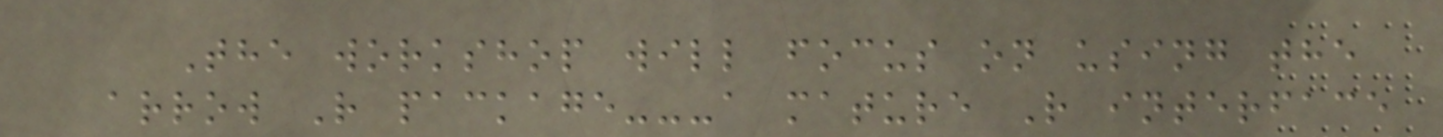The workshop will focus on using the
arrow R package---a mature R interface
